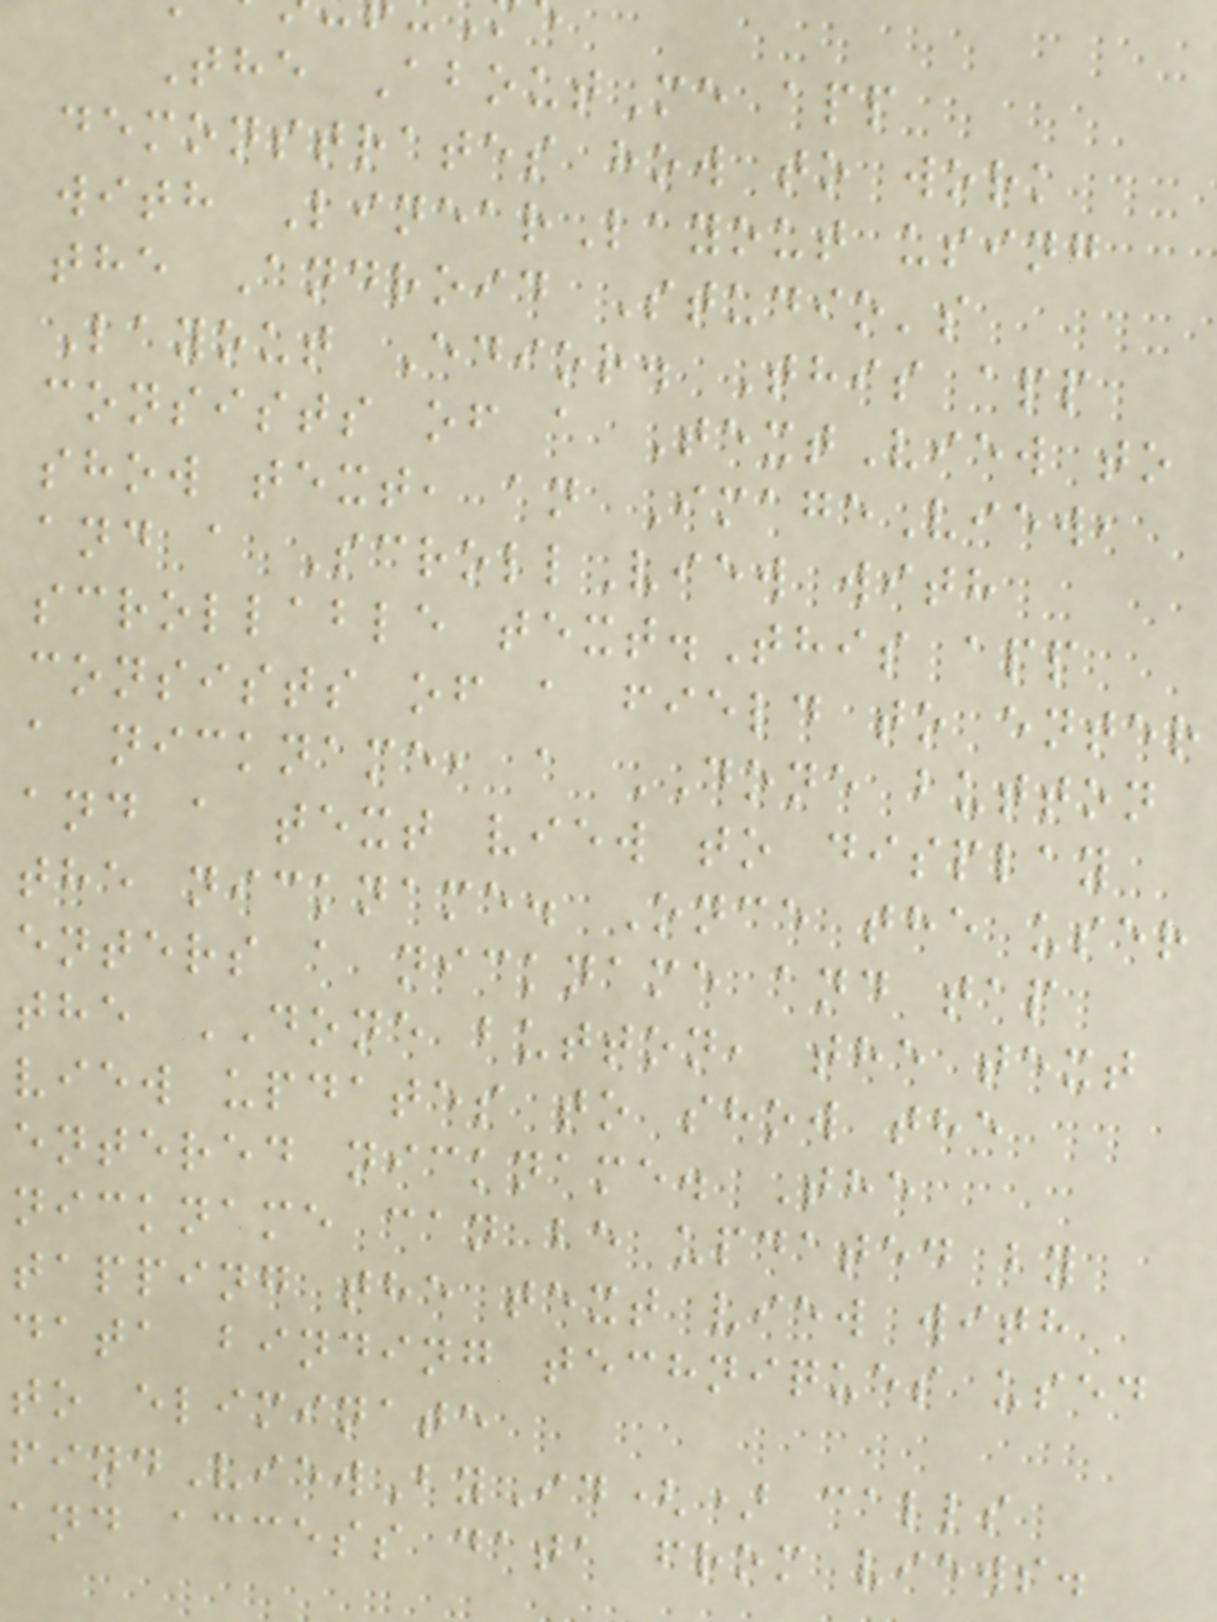The AboutMe app
demonstrates how to work
with LinearLayout using
the Android Studio's
Layout Edior. This app
consists of a TextView to
show text, an ImageView,
and a ScrollView with
scrollable text.This app
consists of a field to enter
a nickname, a DONE button
and a text view to display
the nickname. Once the user
enters a nickname and tap
the DONE button, the text
view updates to show the
entered nickname. The
nickname can be updated by
tapping the text view with
data binding techniques used
to eliminate
findViewById() calls
and access data from views.
